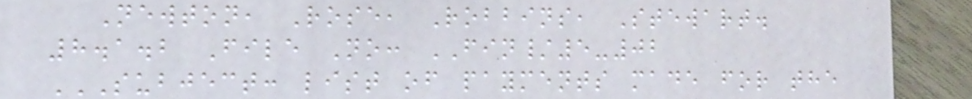Newton, Rose, Robbins, Stewart.
8.1.2 File No: FIN/5-02
SUBJECT: LIST OF PAYMENTS MADE FOR THE
